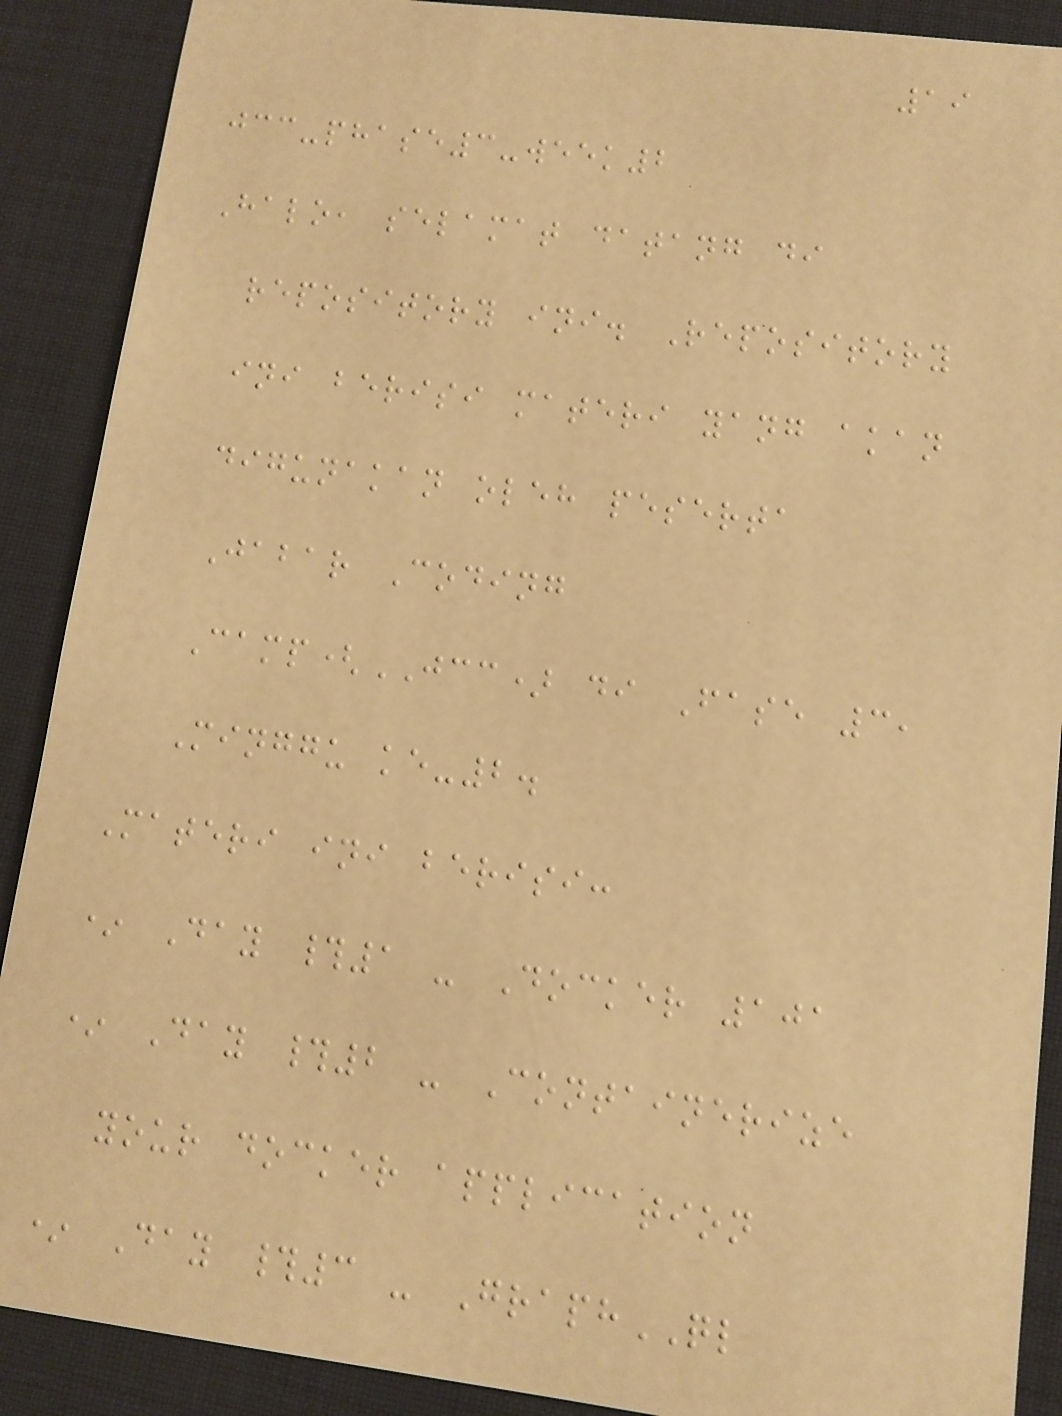19
jcc-phase3-week2
Halo, selamat datang di
repository ini. Repository
ini berisi materi yang akan
digunakan oleh peserta
Jabar Coding
Camp(JCC) di Fase 3,
Minggu ke-2.
Materi ini berisi:
* Day #1 - Docker 101
* Day #2 - Containerize
your docker application
* Day #3 - GraphQL
